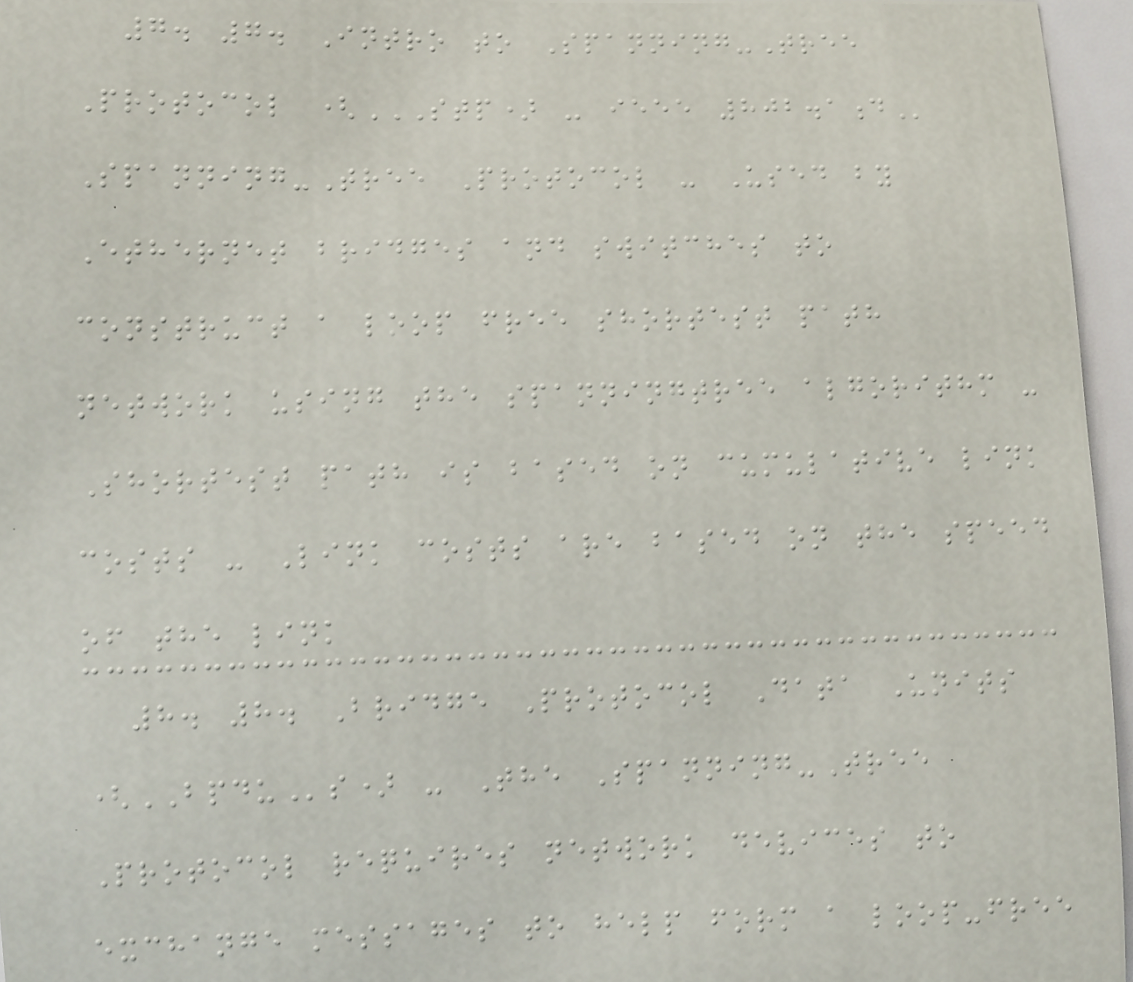7. 7. Intro to Spanning-Tree
Protocol (STP) - IEEE 802.1D
Spanning-Tree Protocol - Used by
Ethernet bridges and switches to
construct a loop free shortest path
network using the spanningtree algorithm -
Shortest path is based on cumulative link
costs - Link costs are based on the speed
of the link
8. 8. Bridge Protocol Data Units
(BPDUs) - The Spanning-Tree
Protocol requires network devices to
exchange messages to help form a loop-free
